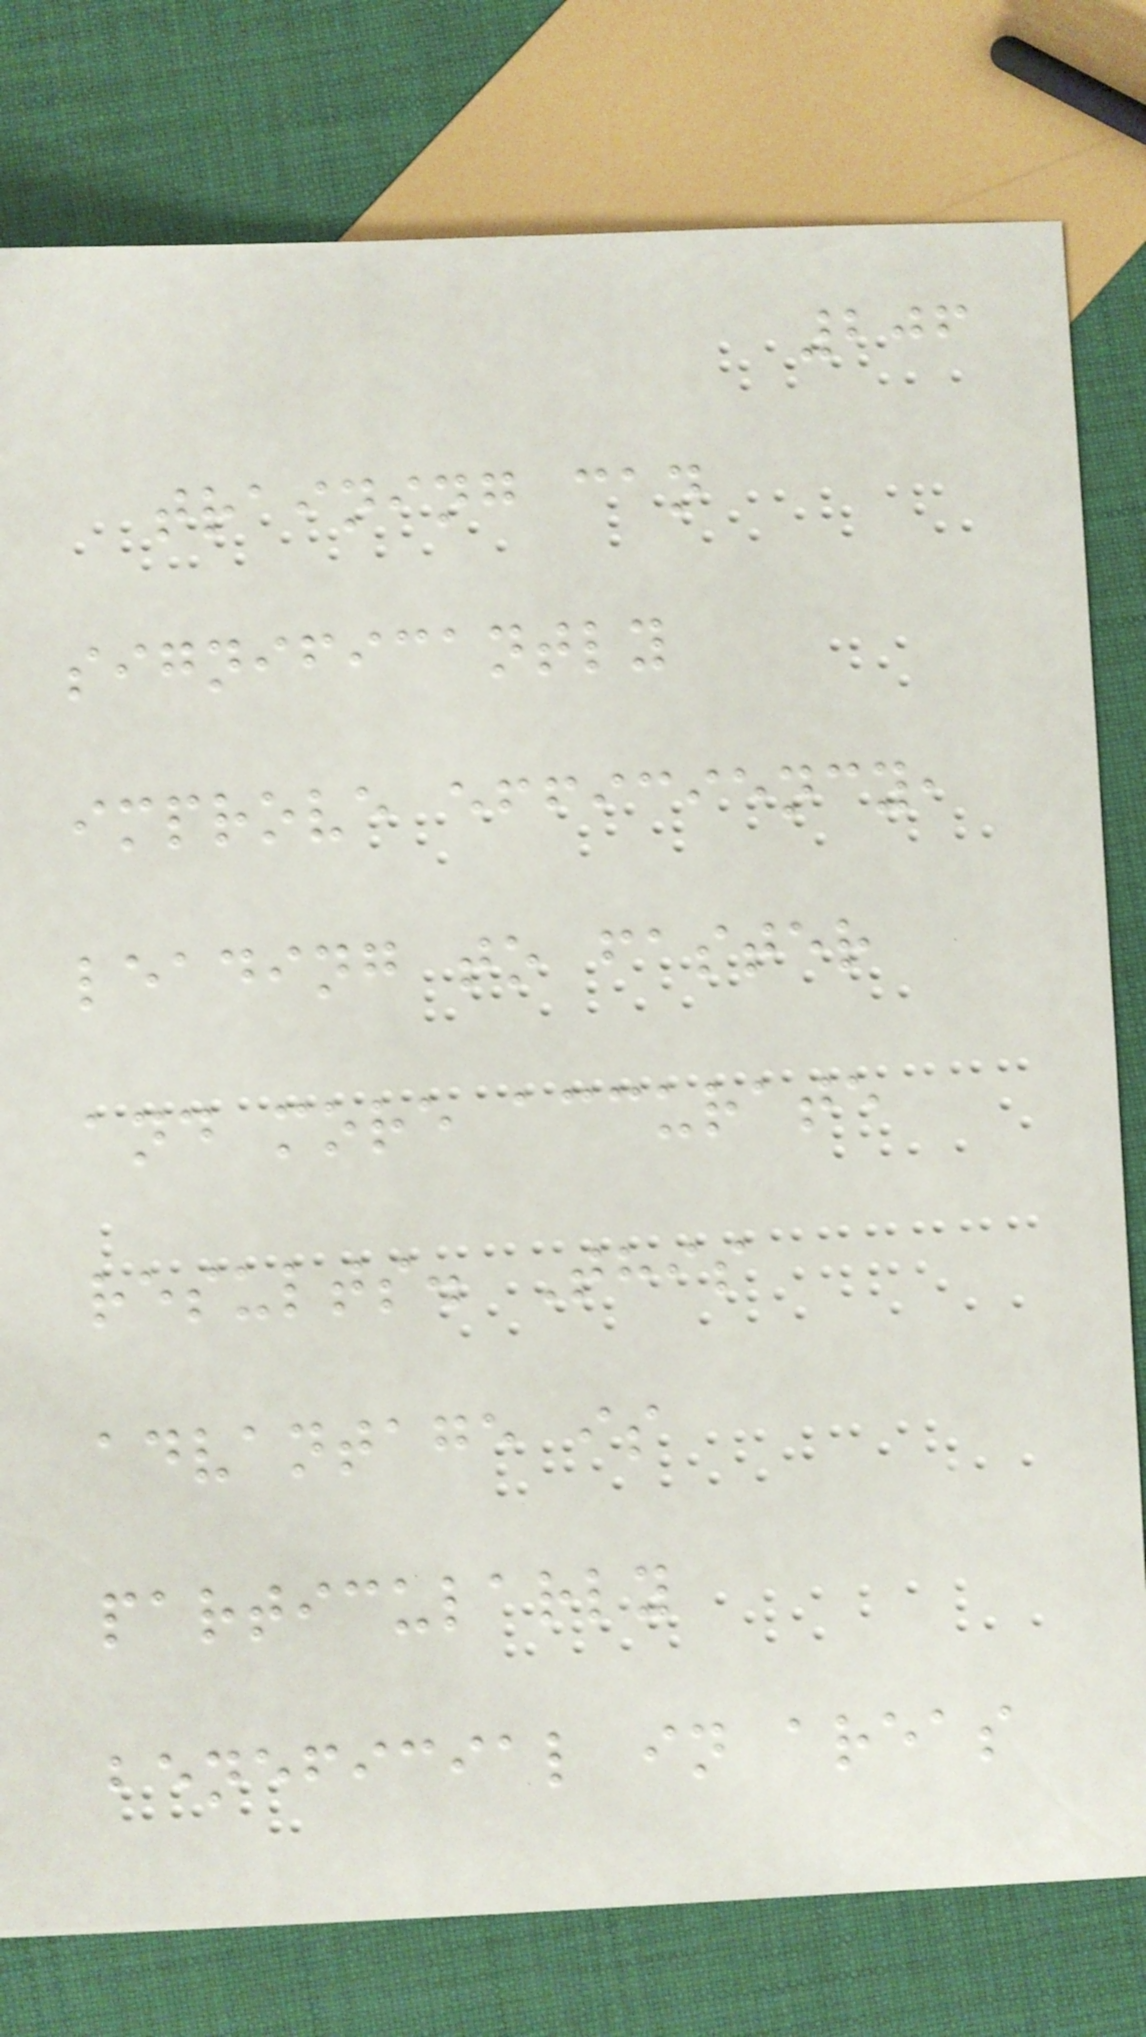206
training can
significantly
improve efficiency,
leading to faster
and more accurate
results. This
advantage is
particularly
beneficial in areas
